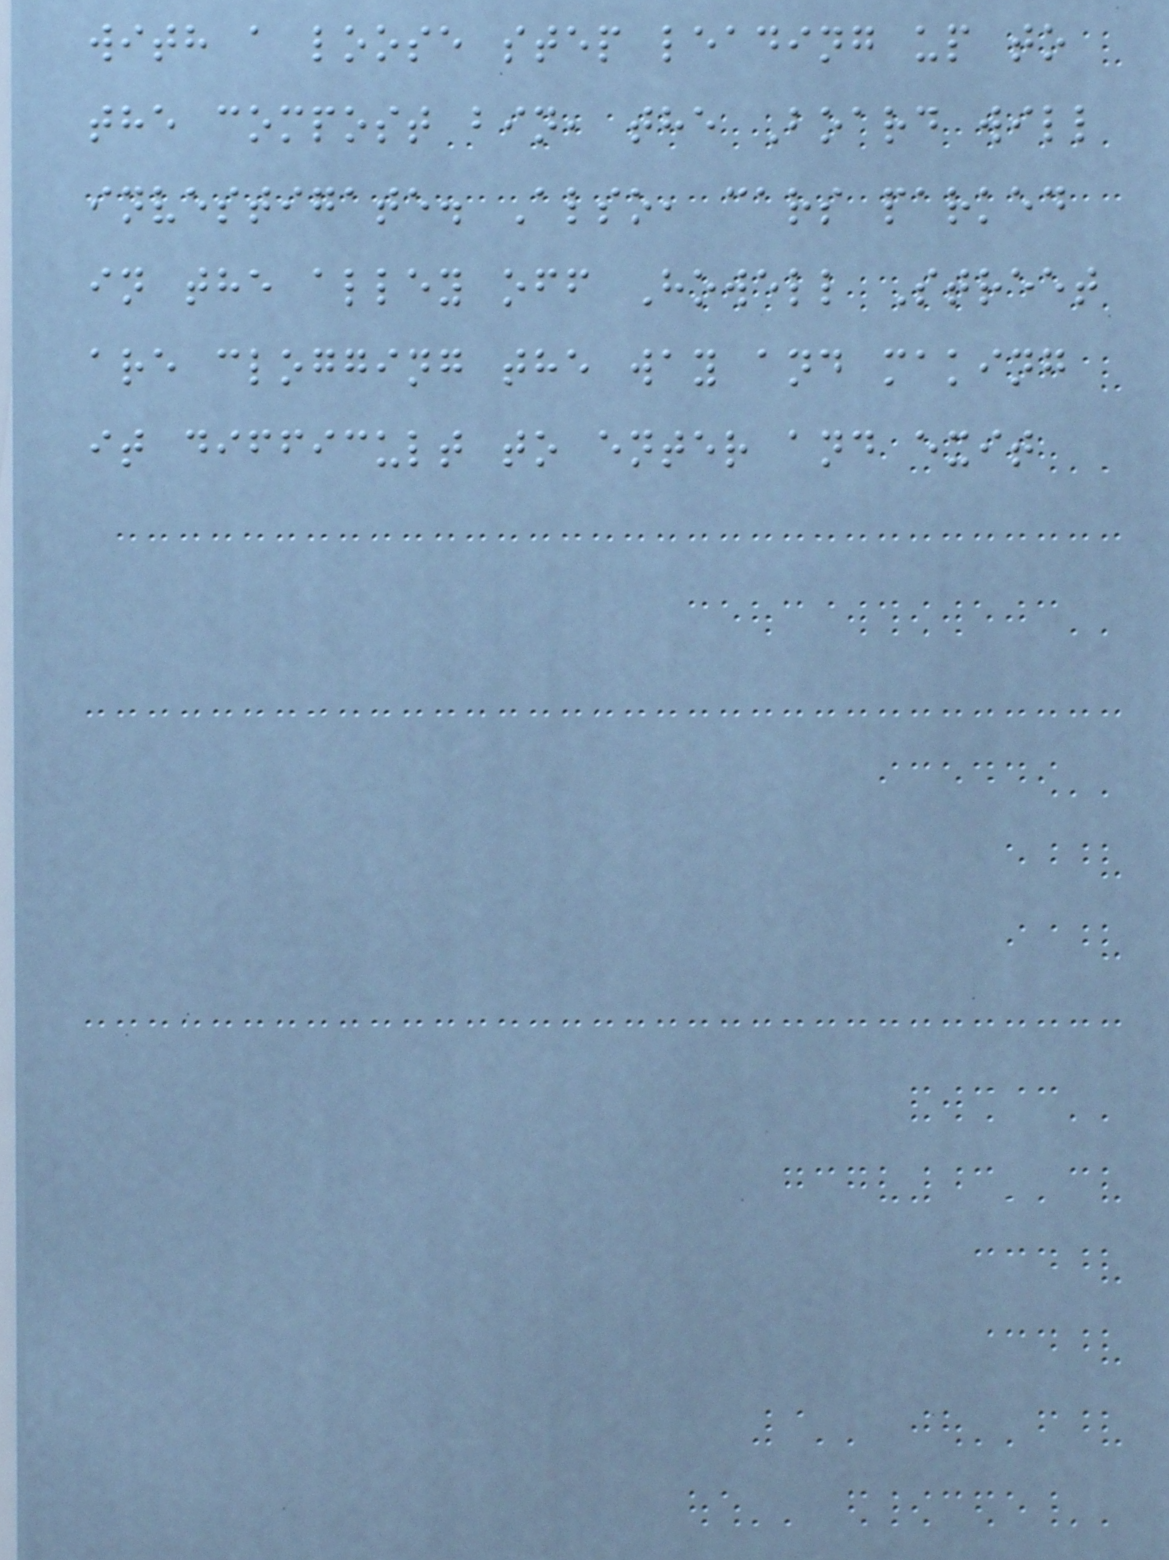with a loose step leading up to
the compost bin, the Board will
investigate. Also, cars parked
in the alley off Howell Street
are clogging the way and making
it difficult to enter and exit
